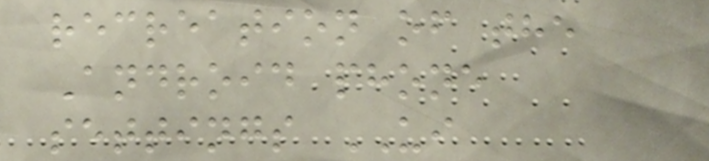recreation of the
Android phone
settings UI
